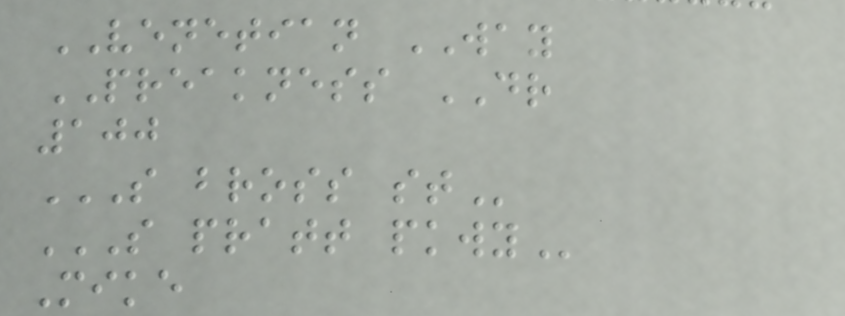VENETIAN WAY
PREAKNESS DR
100
S BROSS ST
S PRATT PKWY
Mike
